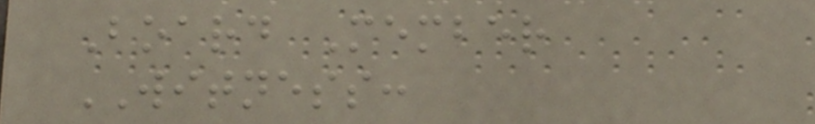Board Member
WITNESS:
